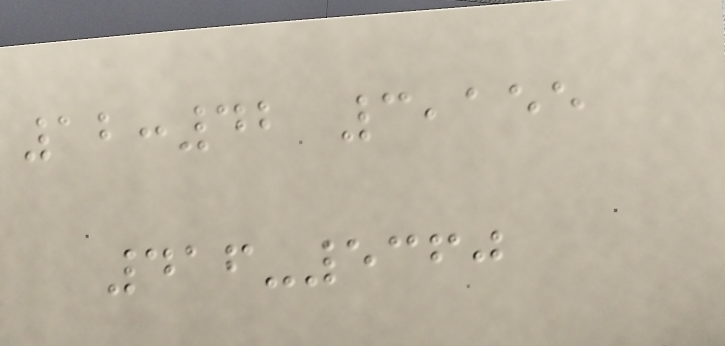12:42 3,155
416-5360
